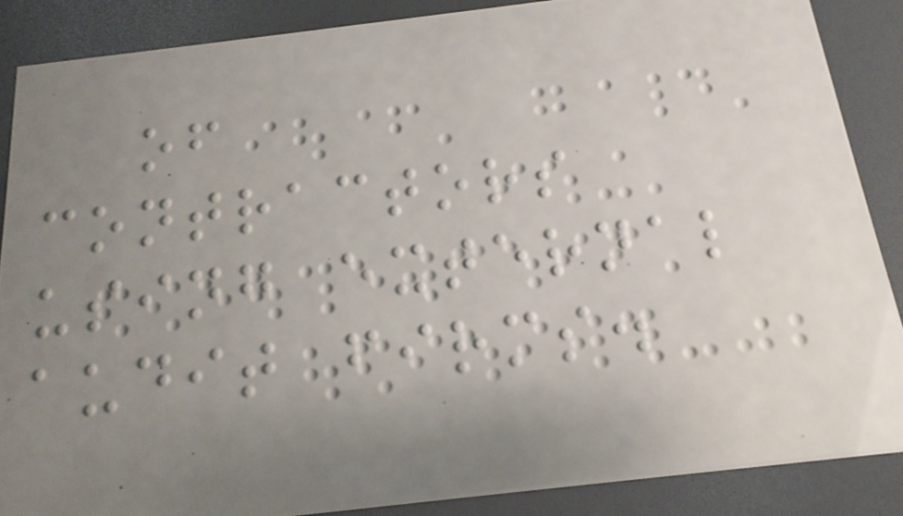of
contractors
using external
audit firms.
